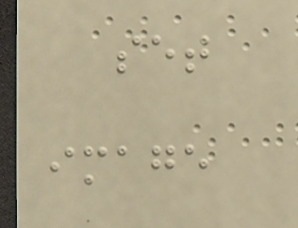set
image
